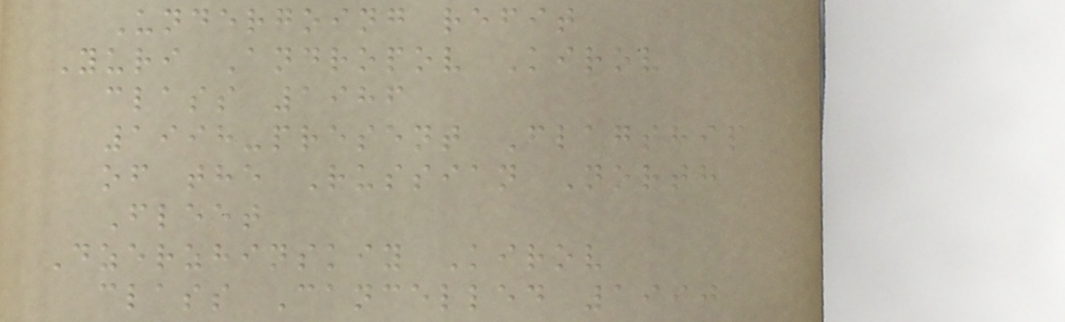Undergoing refit
Yuri Andropov Kirov
class 1986
1998-present Flagship
of the Russian North
Fleet
Dzerzhinskiy Kirov
class Cancelled 1990
